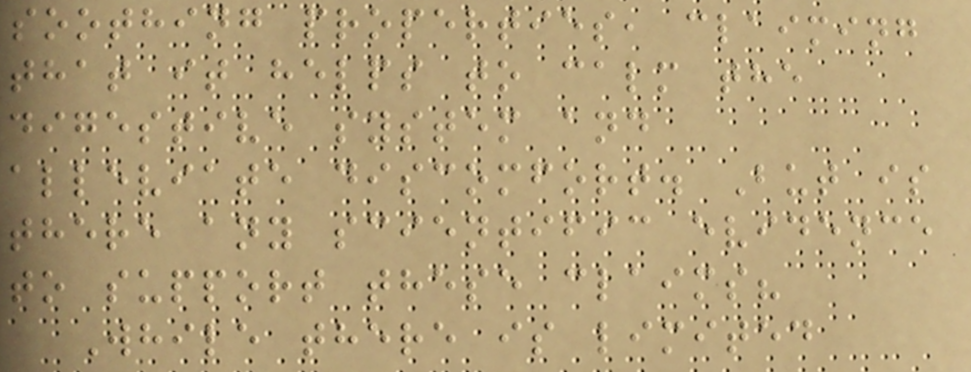soothing properties, claiming
that it helps to calm the
digestive system and
alleviate discomfort. But is
there any scientific evidence
to support these claims?
While there is limited
